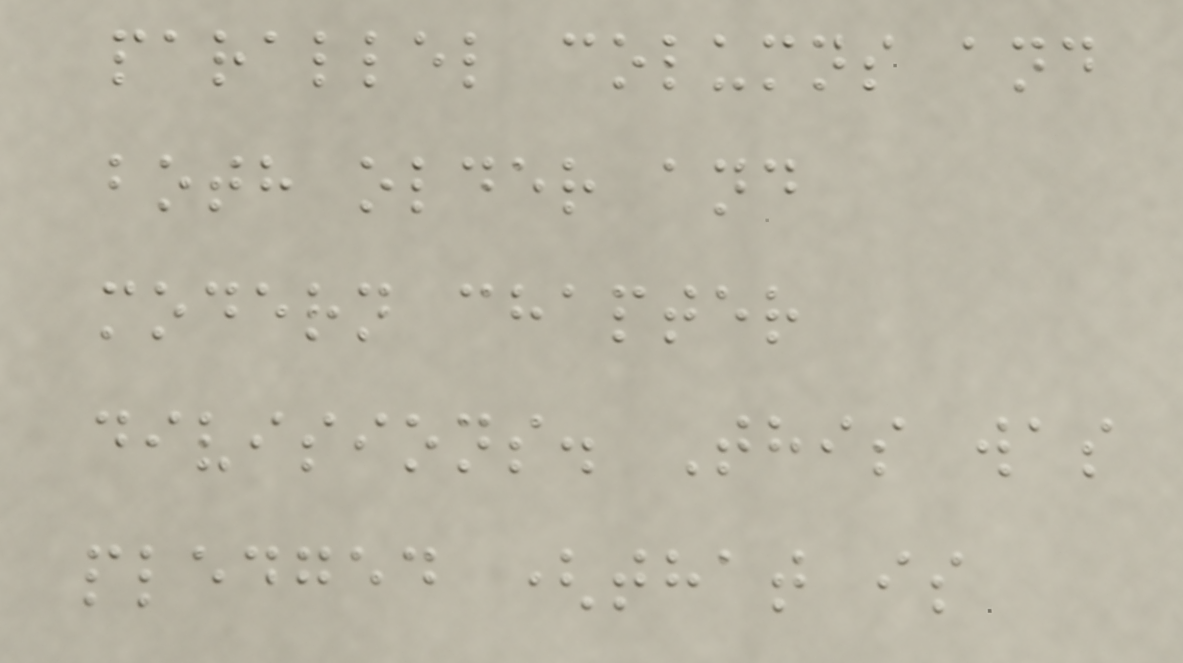parallel columns and
both older and
modern chapter
divisions. This was
pledged (that is
